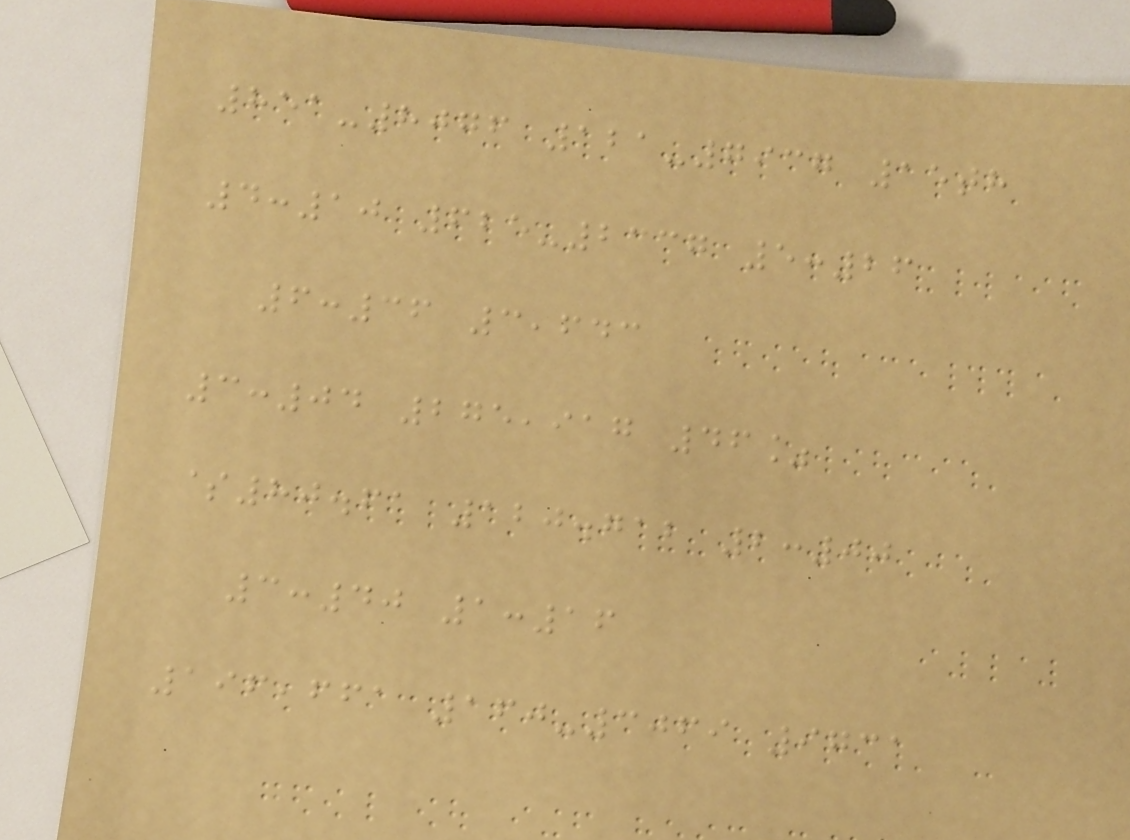851-8076 121-7937 15th
4:10 625-2337 5:26
6:36 3,643
3:04 275,917 46%
$80.61 120.712 2:00
3:40 1:16
196,661 160-3069 9731
